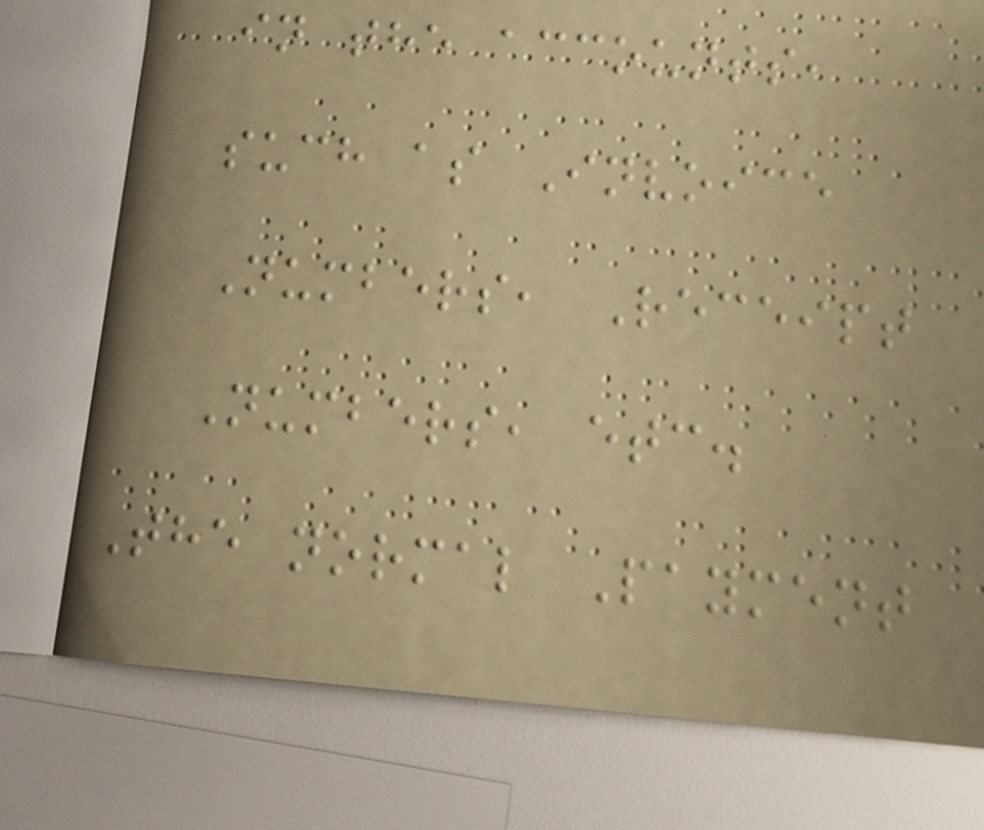in the accounts,
such as Invoice
Numbers, Receipt
Numbers, etc.
The normal Payment
